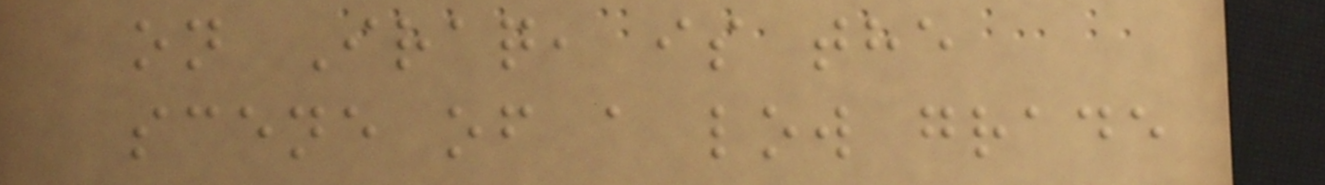on Iraq, is the
scene of a low grade
